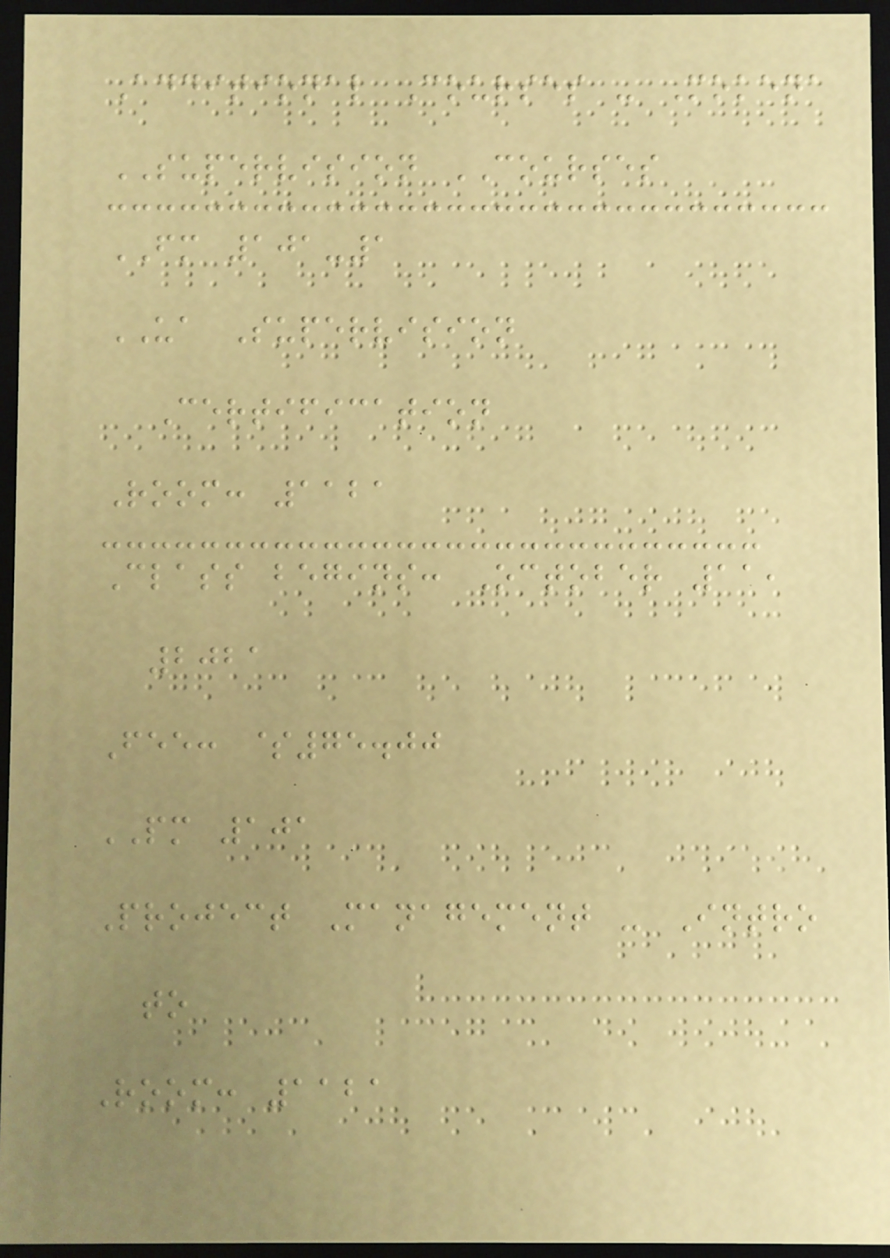Additional Courses - Mokena
SUPERVISION COURSES
FM 101-1
UA Supervision
Certification
Room: 1121
Class begins: October 11,
2021
Fee: $75.00
PM 101
Project Management - Intro
to
Room: 1121
